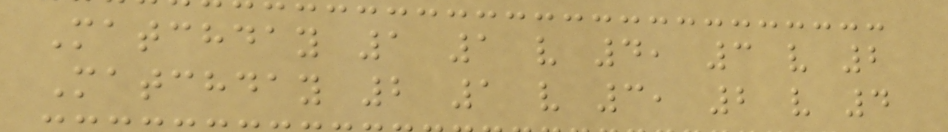Matchday 1 1 v 4, 3 v 2
Matchday 2 1 v 3, 2 v 4
